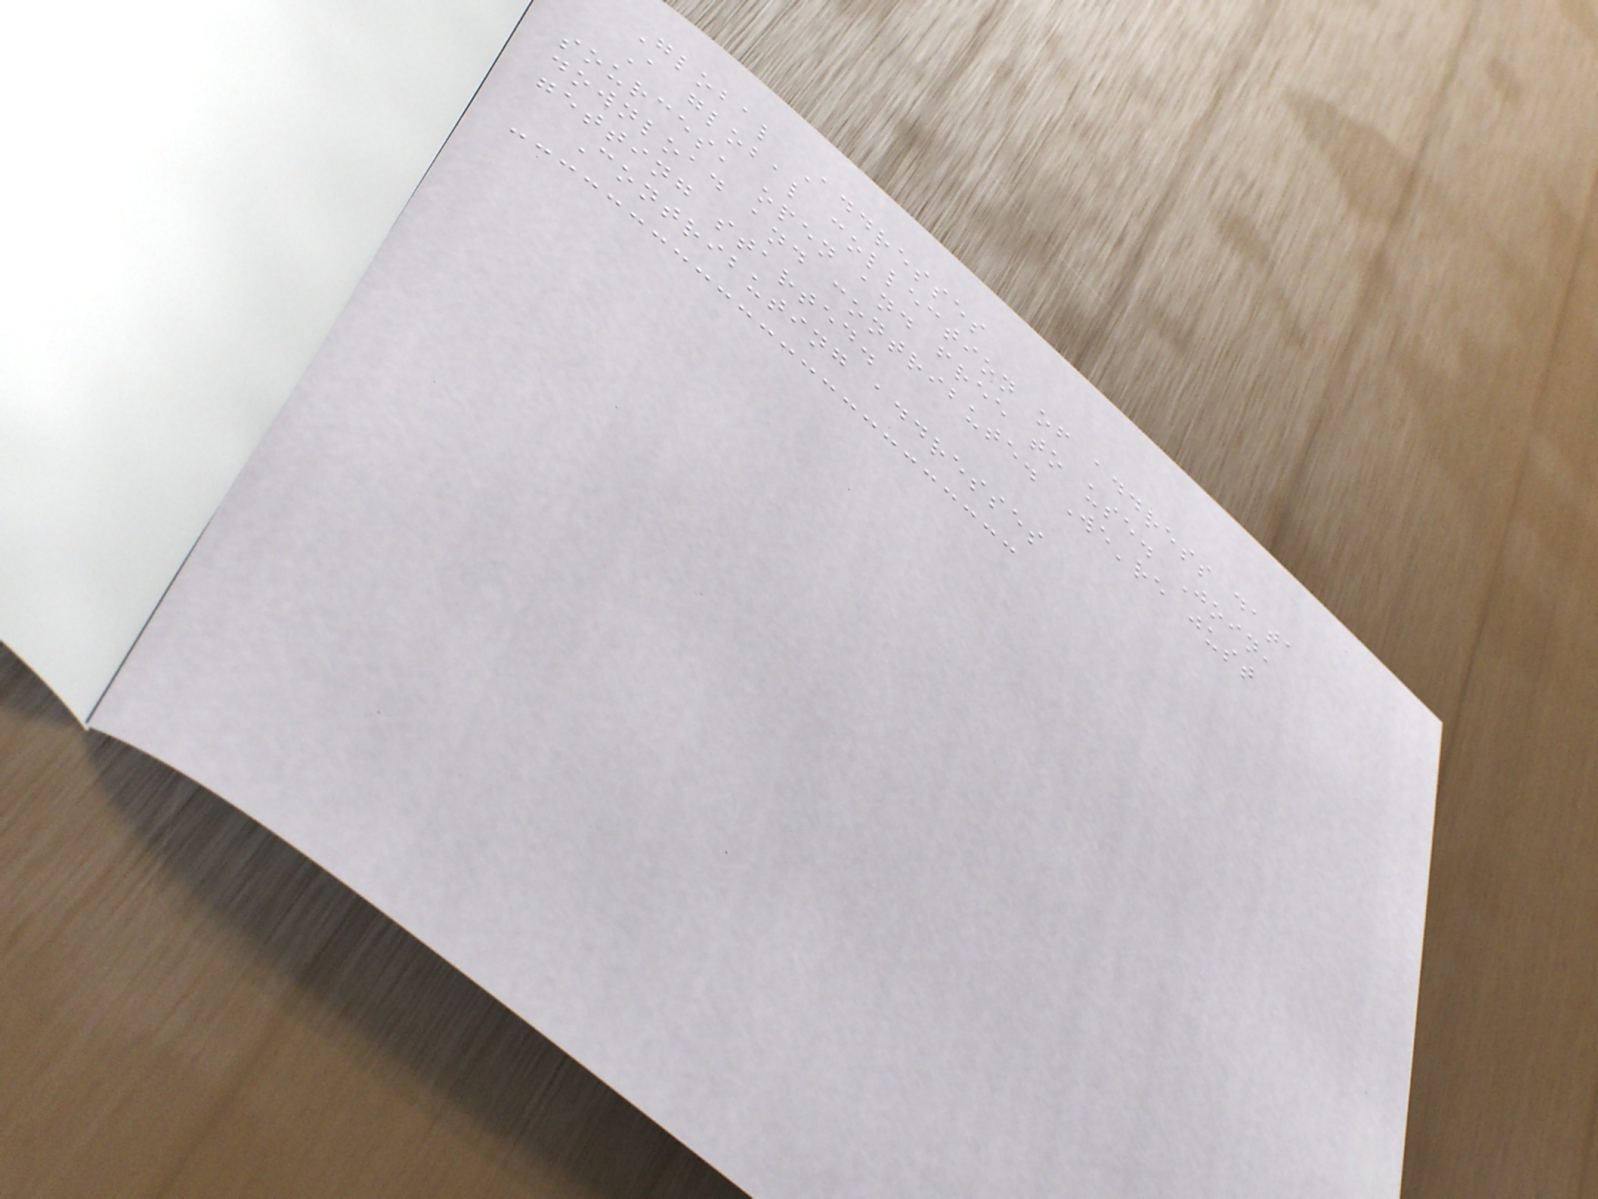Global Addresses
A global collection of address data
sources, open and free to use. Join,
download and contribute. We're just
getting started.
Contributing addresses
